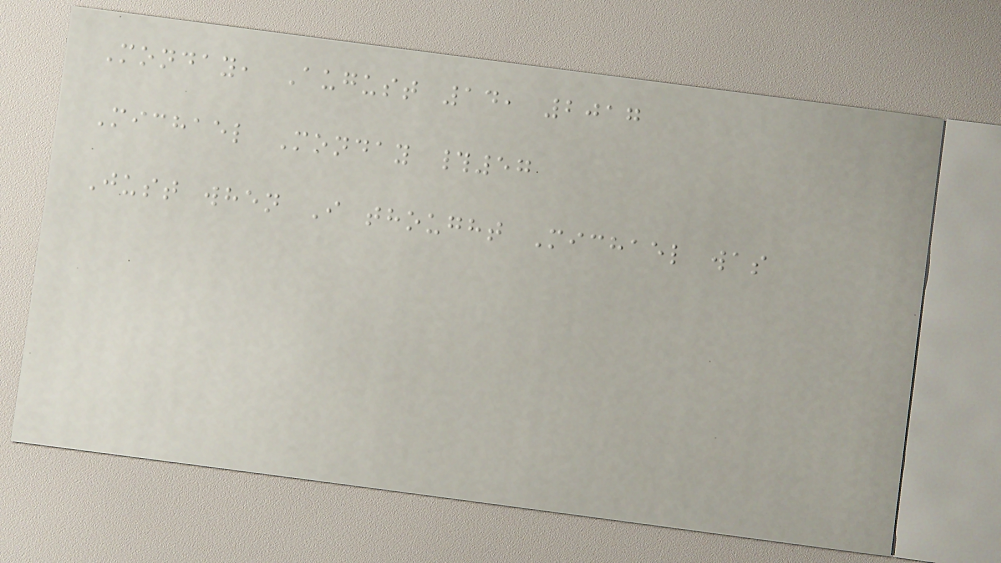Monday, August 14, 2017
Michael Monday #57
Just when I thought Michael was
